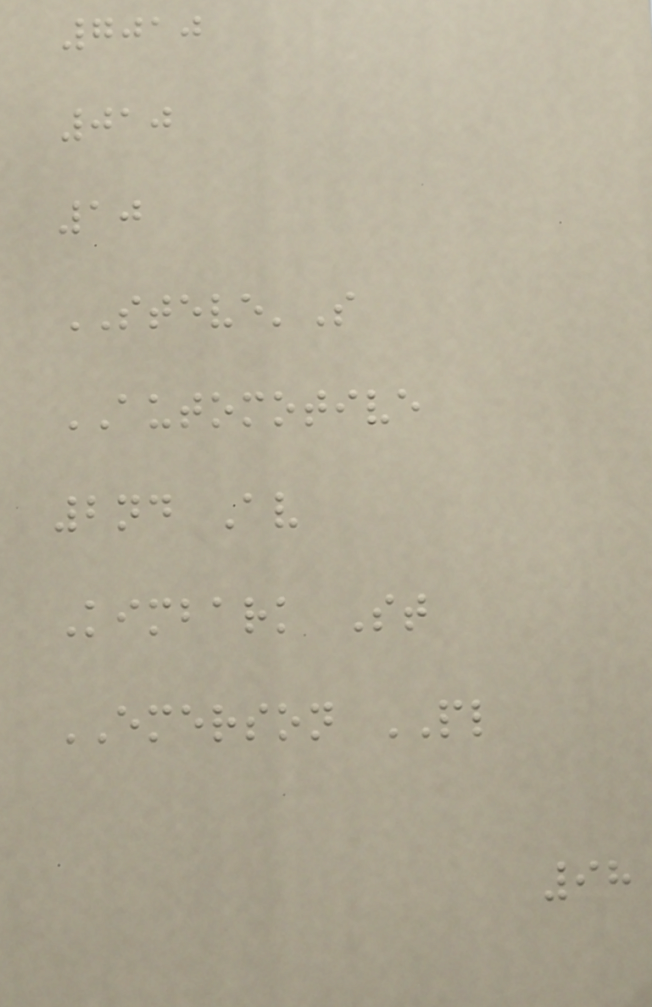7010
010
10
STEVE'S
AUTOMOTIVE
2nd Av
Kimbark St
EMERSON PL
98
